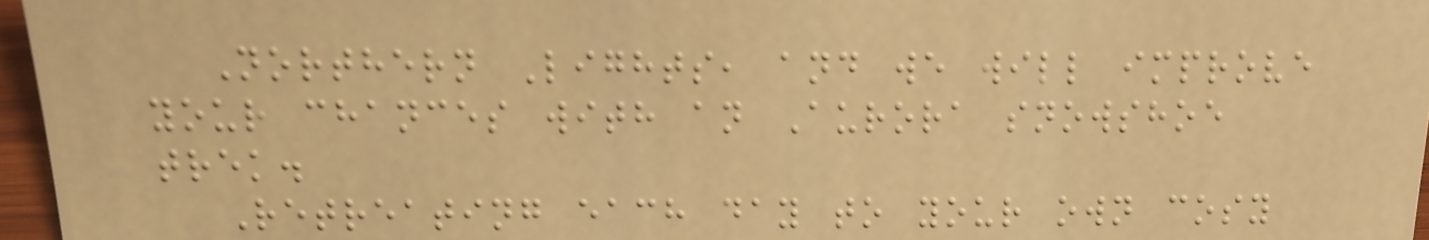Northern Lights, and we will improve
your chances with an Aurora snowshoe
trek.
Retreating each day to your own cosy
